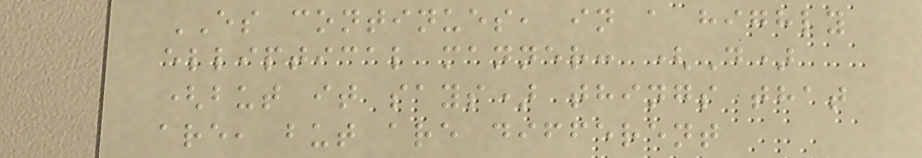ES continues, in a highly
elliptical manner: (D)
(but it says) things that
are, but are different
